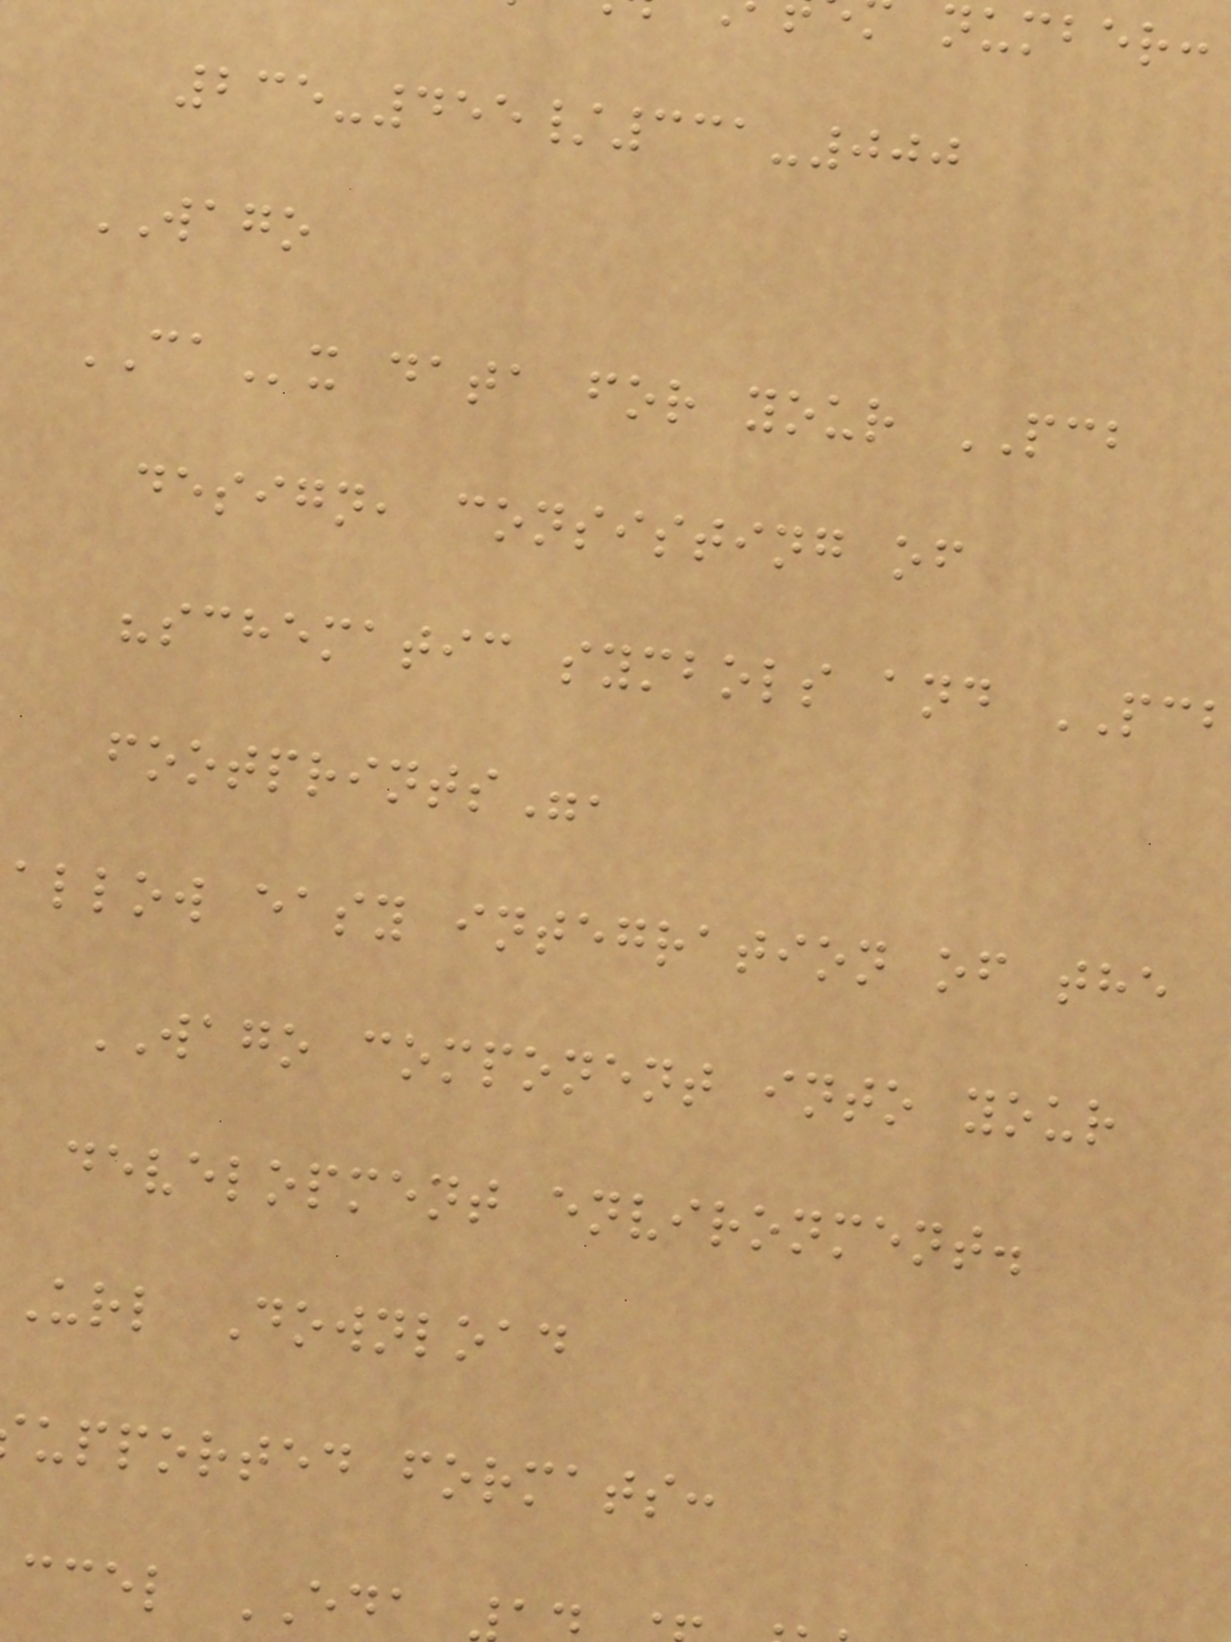number:
235-455/331-000
WAGO
CAx data for your PCB
design, consisting of
"schematic symbols and PC
footprints",
allow easy integration of the
WAGO component into your
development environment.
url Download
upported formats:
ccel EDA
